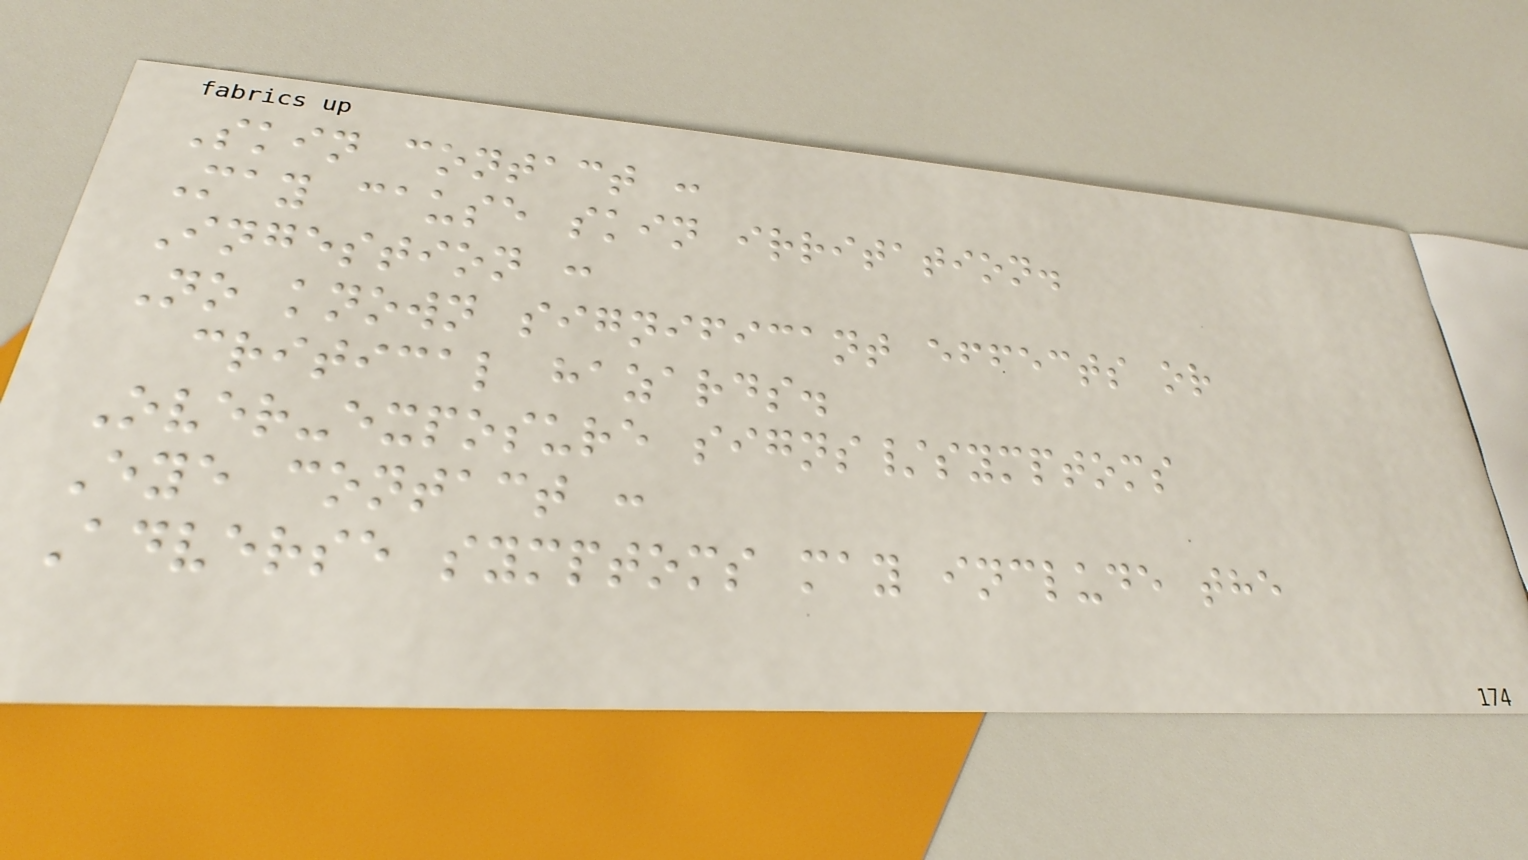Skin contact :
May cause skin irritation.
Ingestion :
No known significant effects or
critical hazards.
Over-exposure signs/symptoms
Eye contact :
Adverse symptoms may include the
